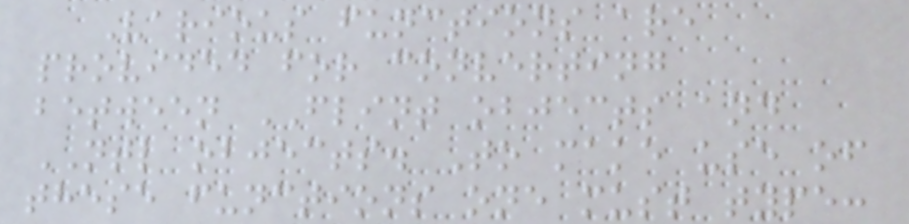Various functions are
provided for converting
between FLINT objects and
NTL objects. To make use of
these functions one must type:
